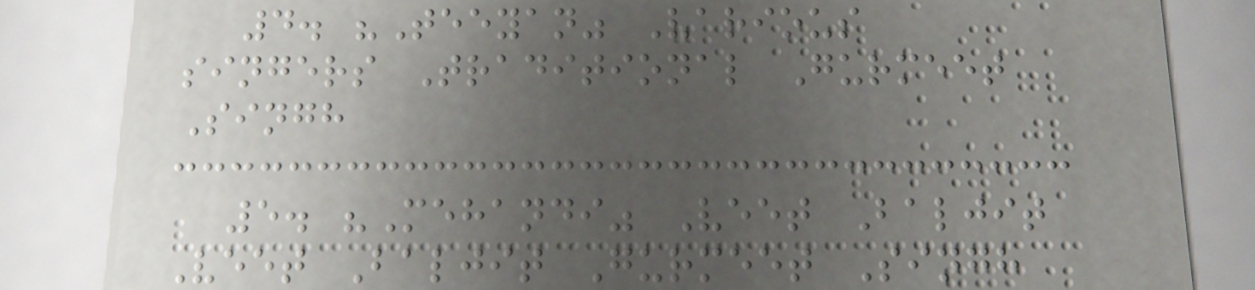4. "Teeyan" Various
singers Traditional Gurmeet
Singh
5. "Mehandi" Veet Baljit
Veet Baljit Gurmeet Singh
